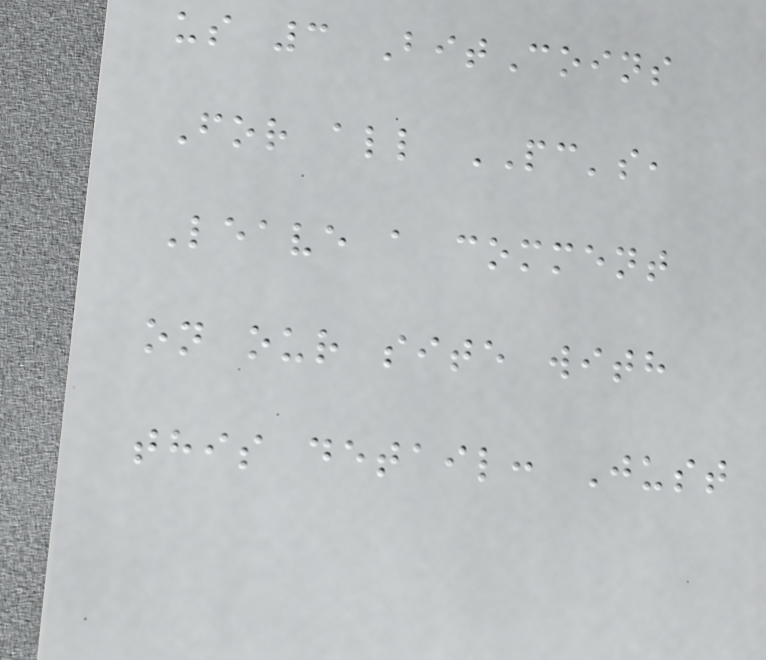us 3 BitCoins
For all PC's,
Leave a comment
on our site with
this detail: Just
